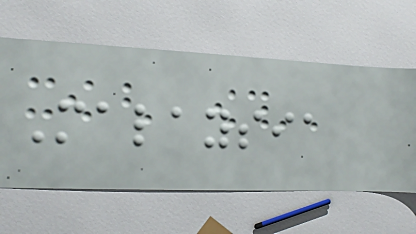Malaysia
